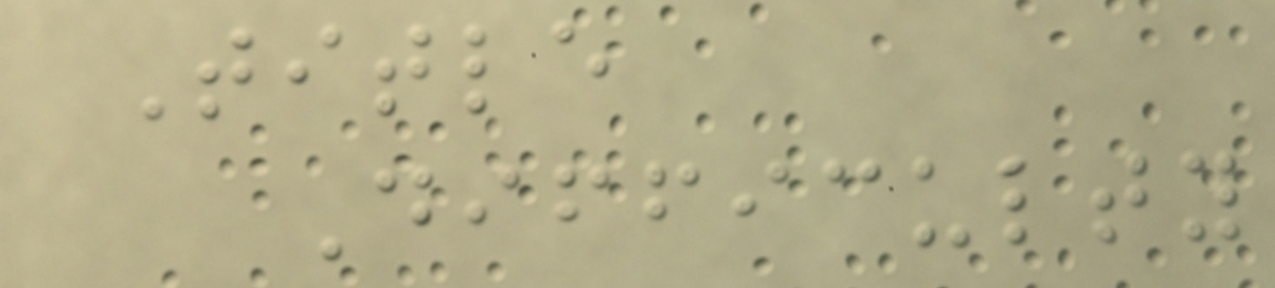Title
Difficulty
